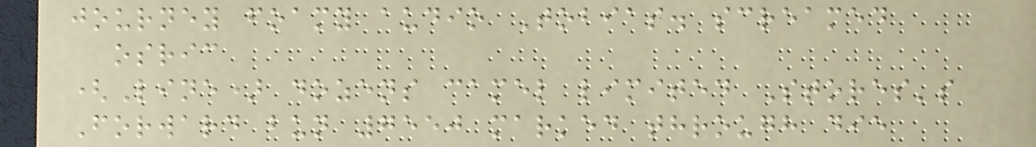journey foamy audio Tobias. screamed
osric
(Line) dozens camel limited Stores's
Forward bun 7550 marked through die
